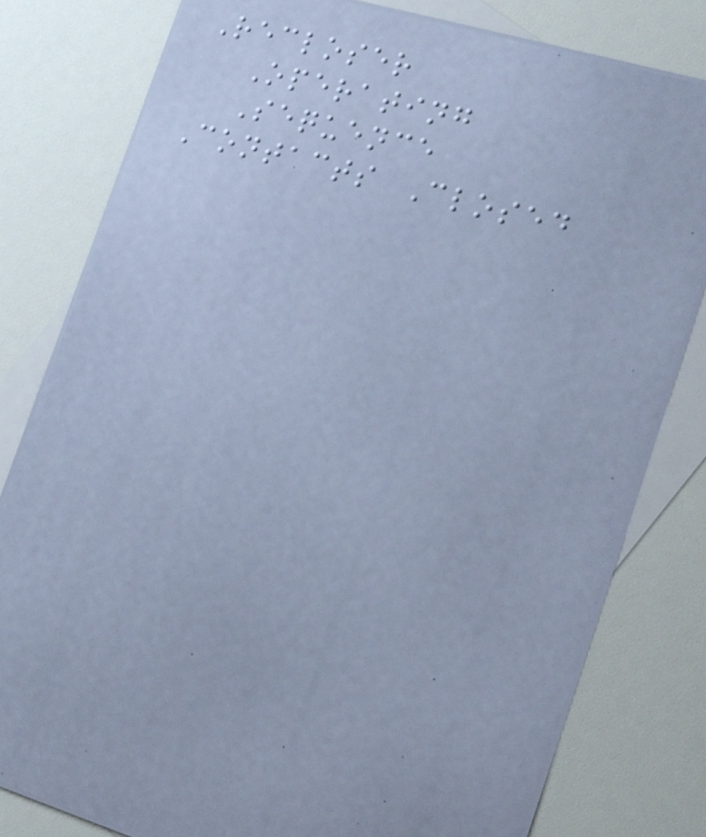Recloser
Operating
Sequence
Contacts Closed
